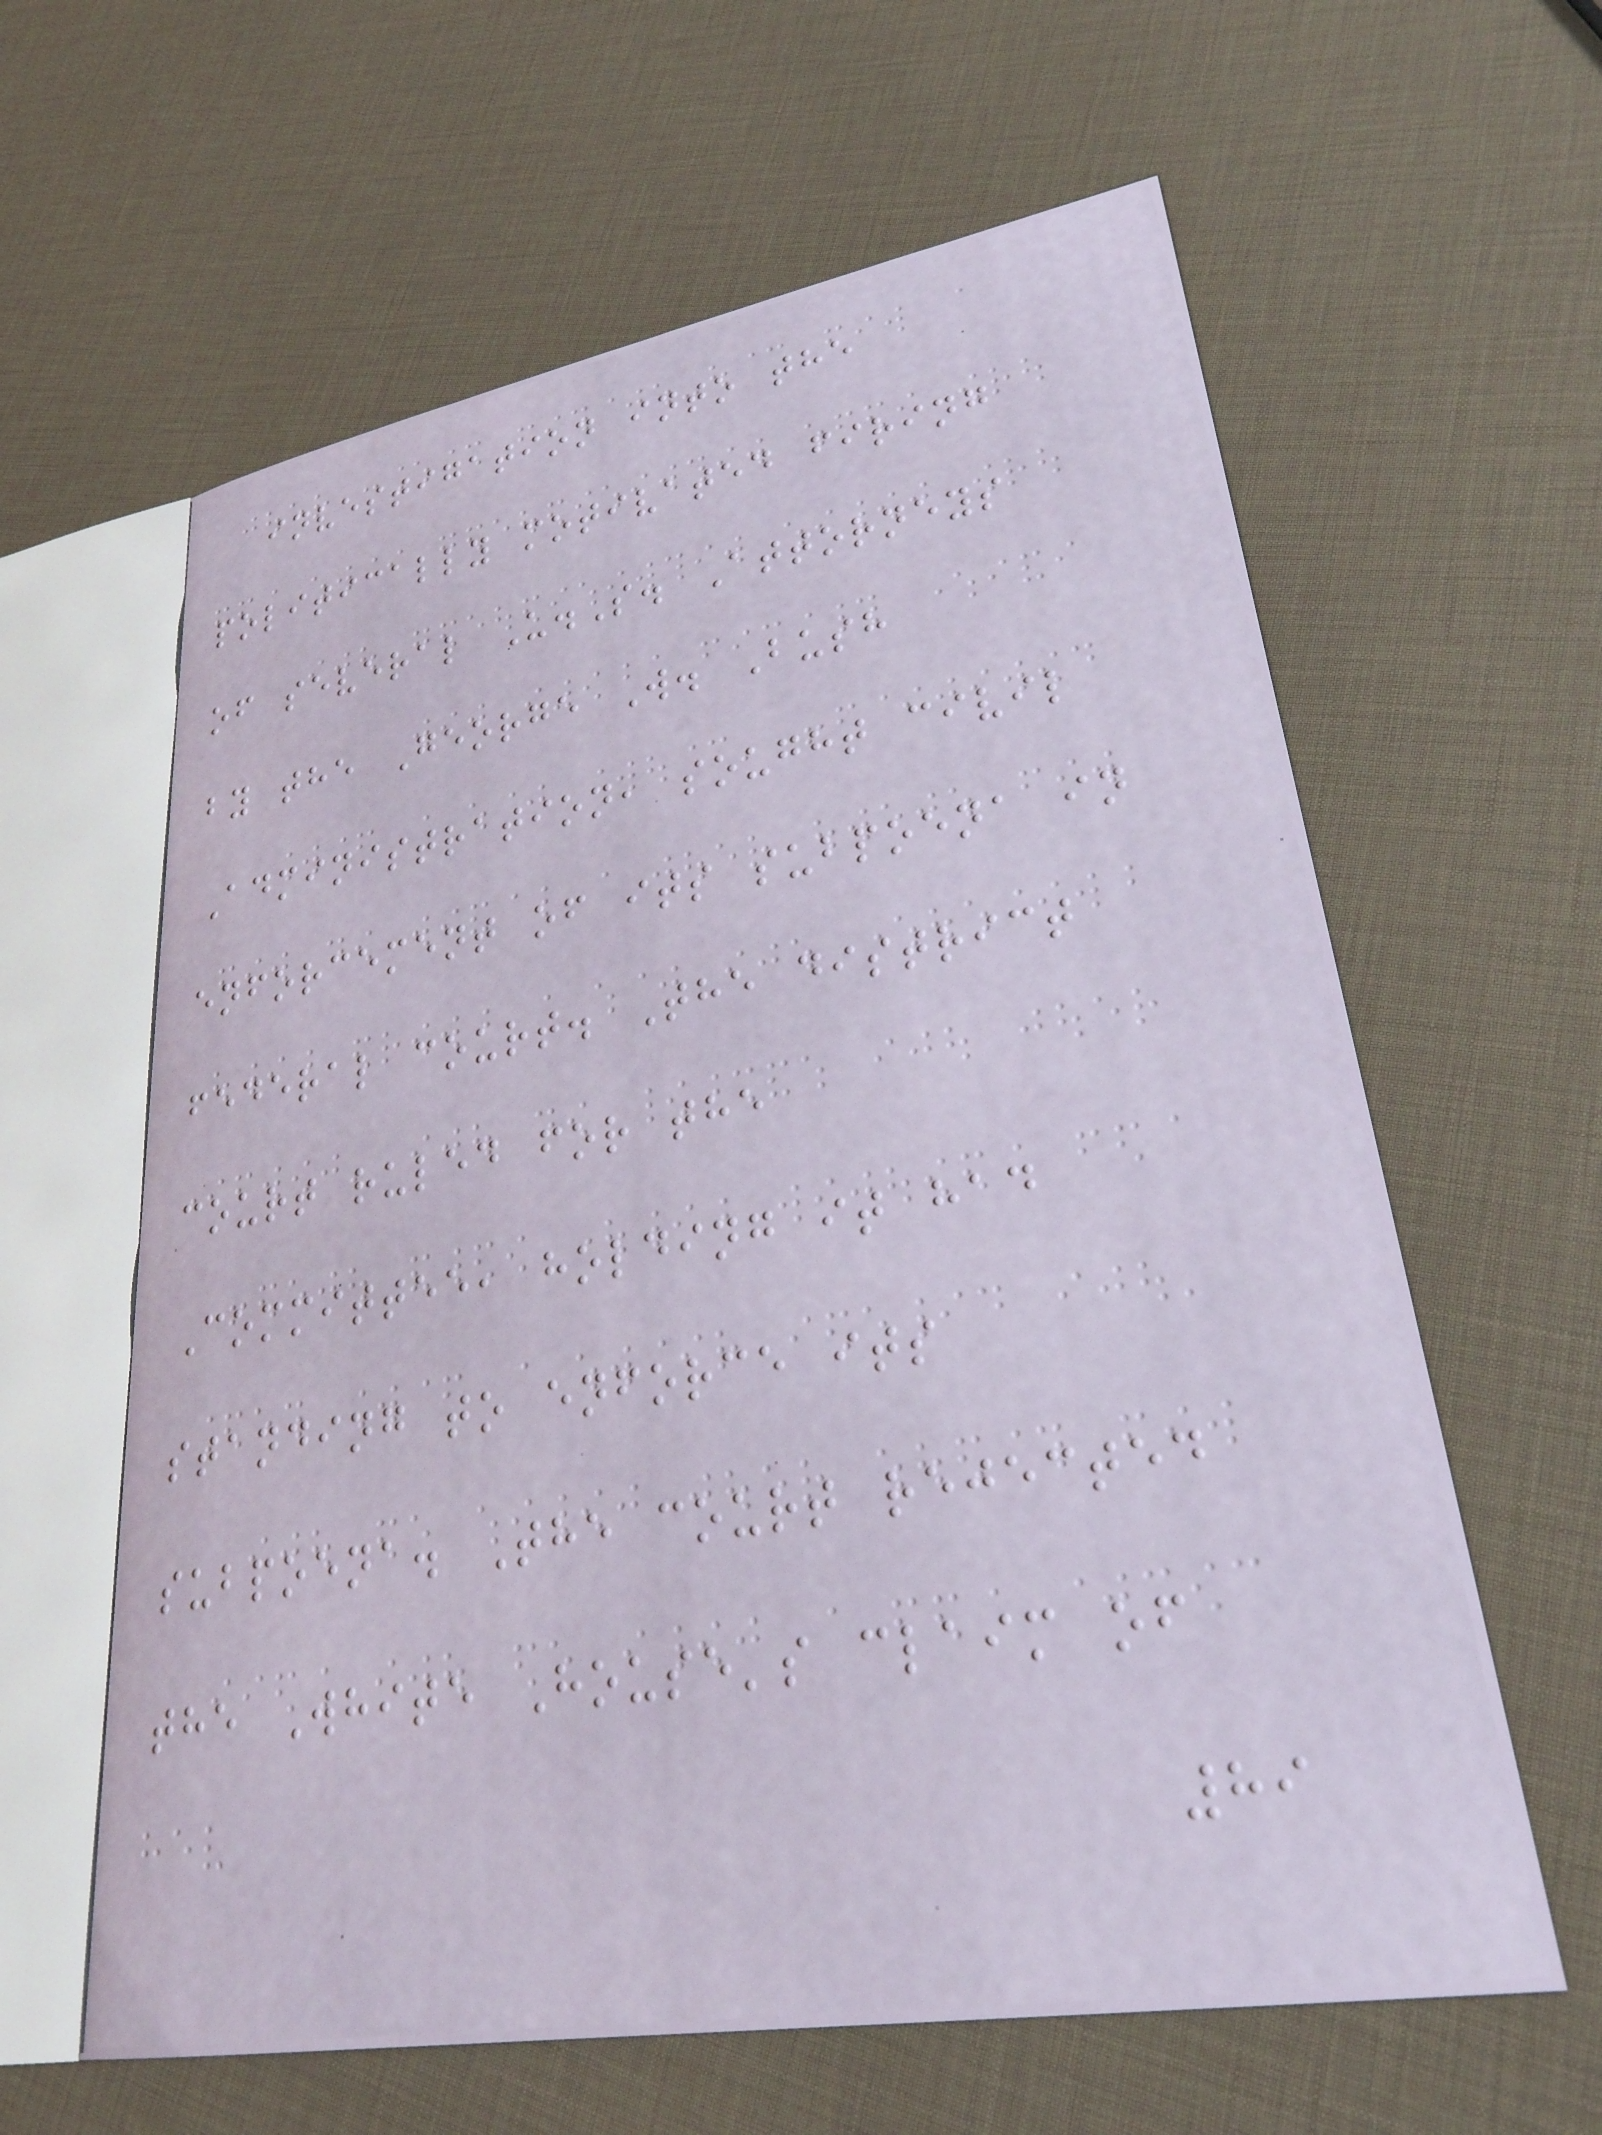investigation into the
politically motivated firing
of several U.S. Attorneys
by the George W. Bush
Administration, sought civil
enforcement of its subpoena in
federal court. The district
court ruled for the
Committee, holding it had
standing to enforce its
subpoena. The court rejected
the White House's claim of
89
